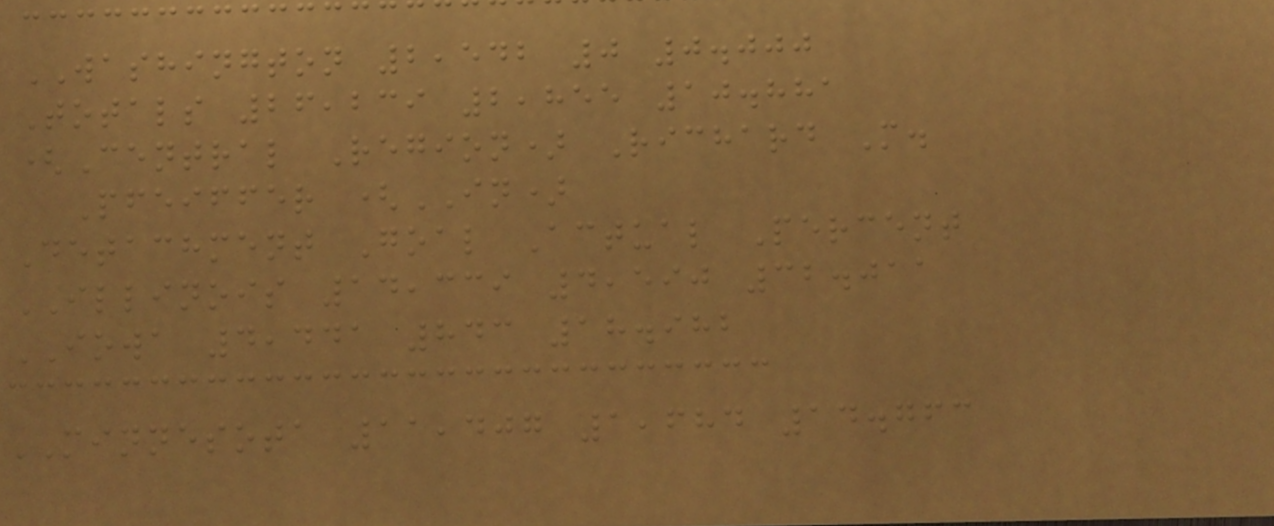WASHINGTON 2,542 0 0.000
Totals 26,239 2,855 10.881
(Central Region) Richard M.
Pfeiffer (IN)
Detachment Goal Actual Percent
ILLINOIS 14,339 4,590 32.011
IOWA 4,441 843 18.982
MINNESOTA 11,407 1,684 14.763
